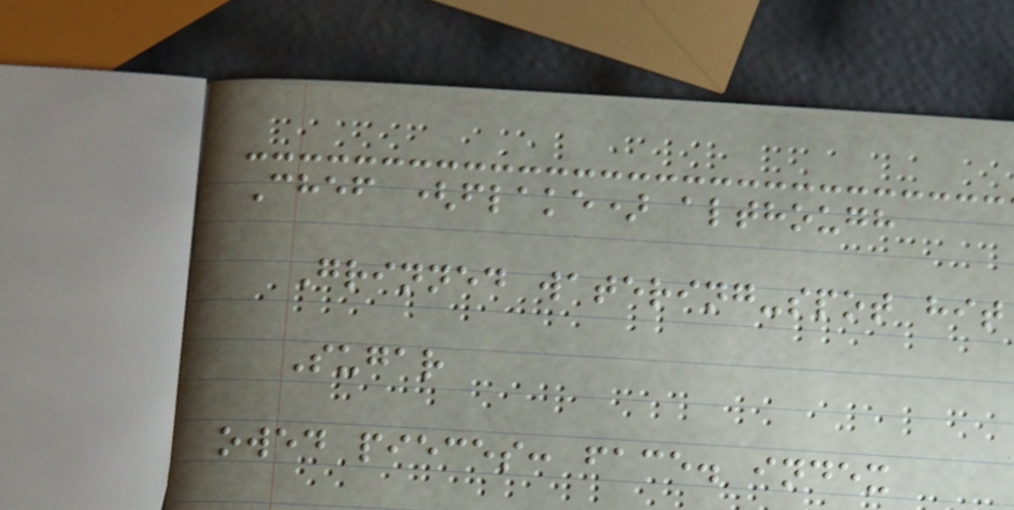Chef (flake) although
Grinned watering-spot hit
Sugar
owed pieces: face. index
